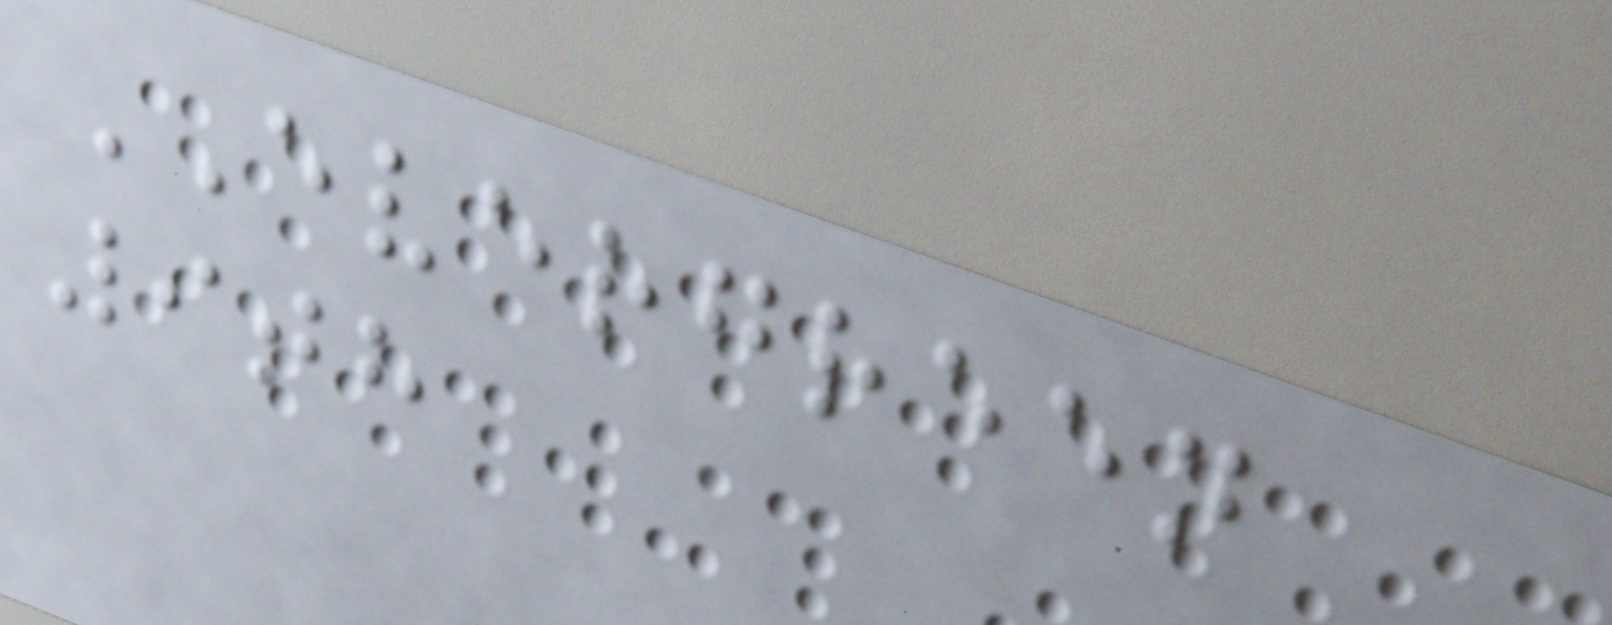EVERGREEN
9th
